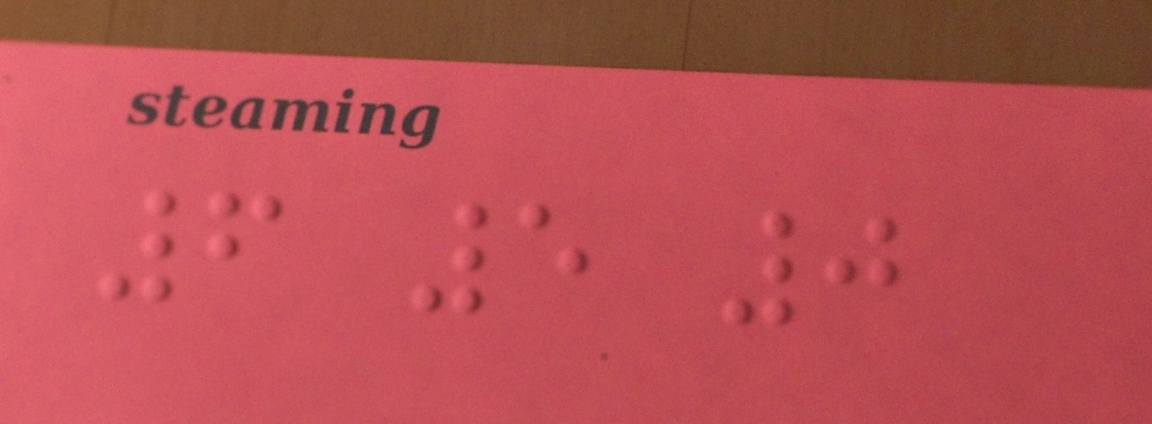6 5 0
